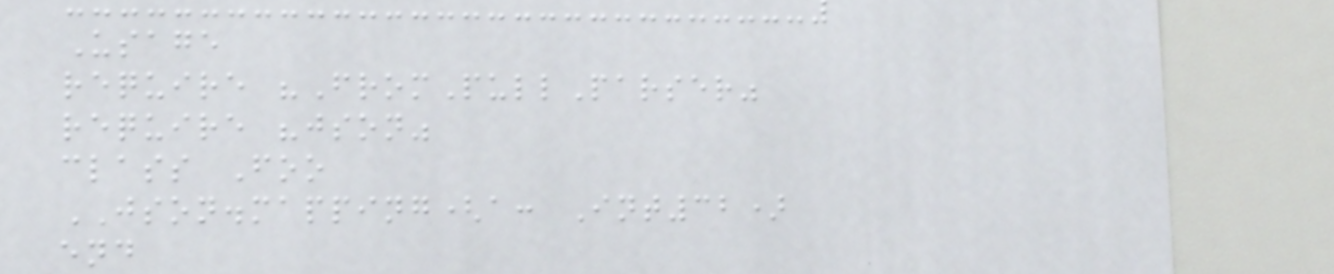Usage
require "FromPullParser"
require "json"
class Foo
JSON.mapping(a: Int32)
end
